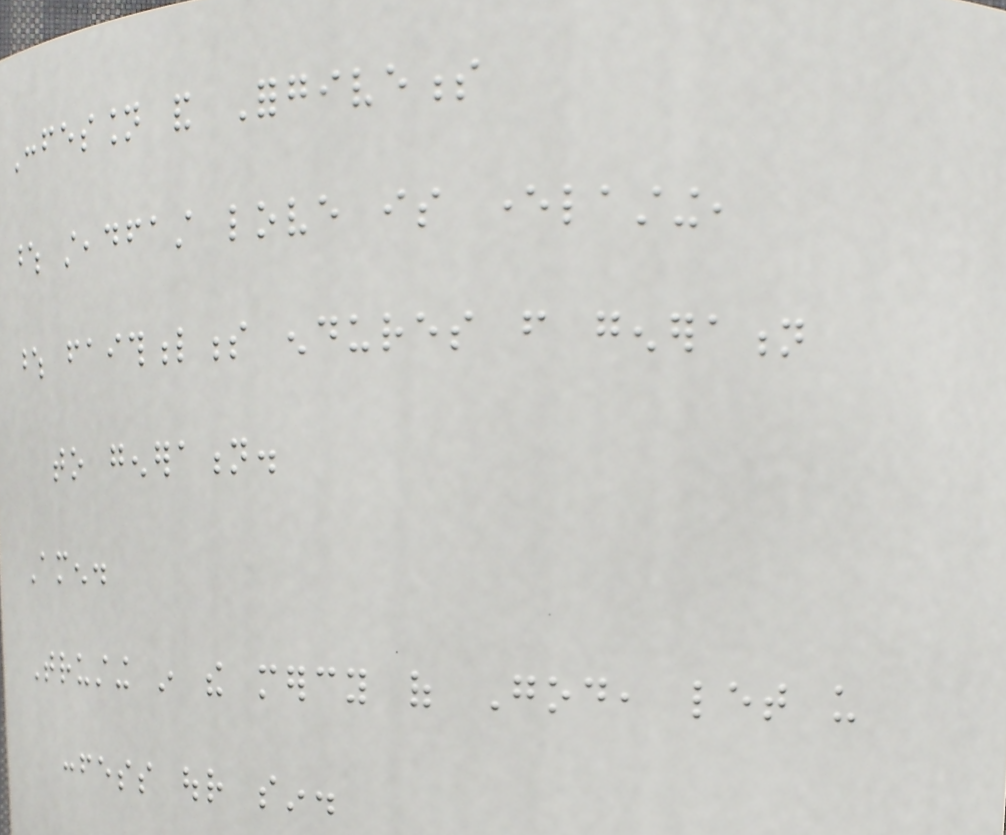Confession and Forgiveness
whose steadfast love is everlasting,
whose faithfulness endures from generation
to generation.
Amen.
Trusting in the mercy of God, let us
confess our sin.
